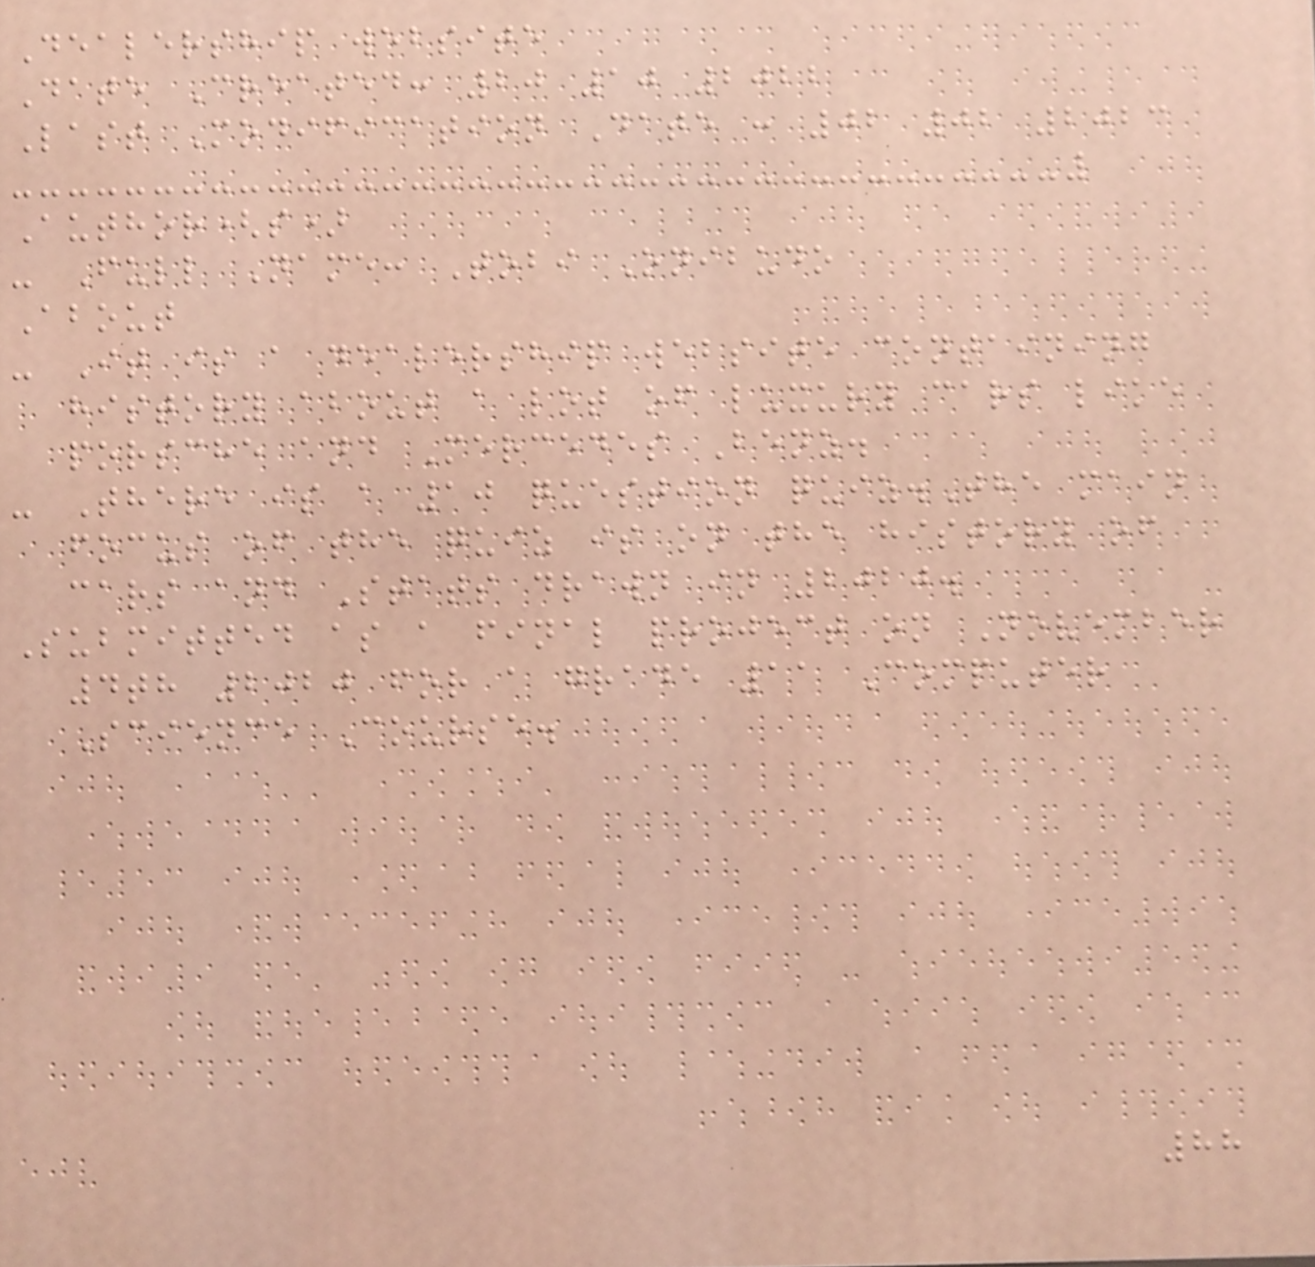Dealership website
Date Created: 20 10 2022
Last Modification Date : 02 02 2023
Author(s)
- Full Name: Tobi Onibudo
About
- It is a dealership website containing
history about a lot of luxury cars like
porsche and Mercedes Benz.
- There is a 10 question quiz.The main
focus of the quiz is on the history of
cars and Stats drawn in 2020.
Submitted as a final project on November
4th 2020 for a grade 11 Computer
Science Course.
88
